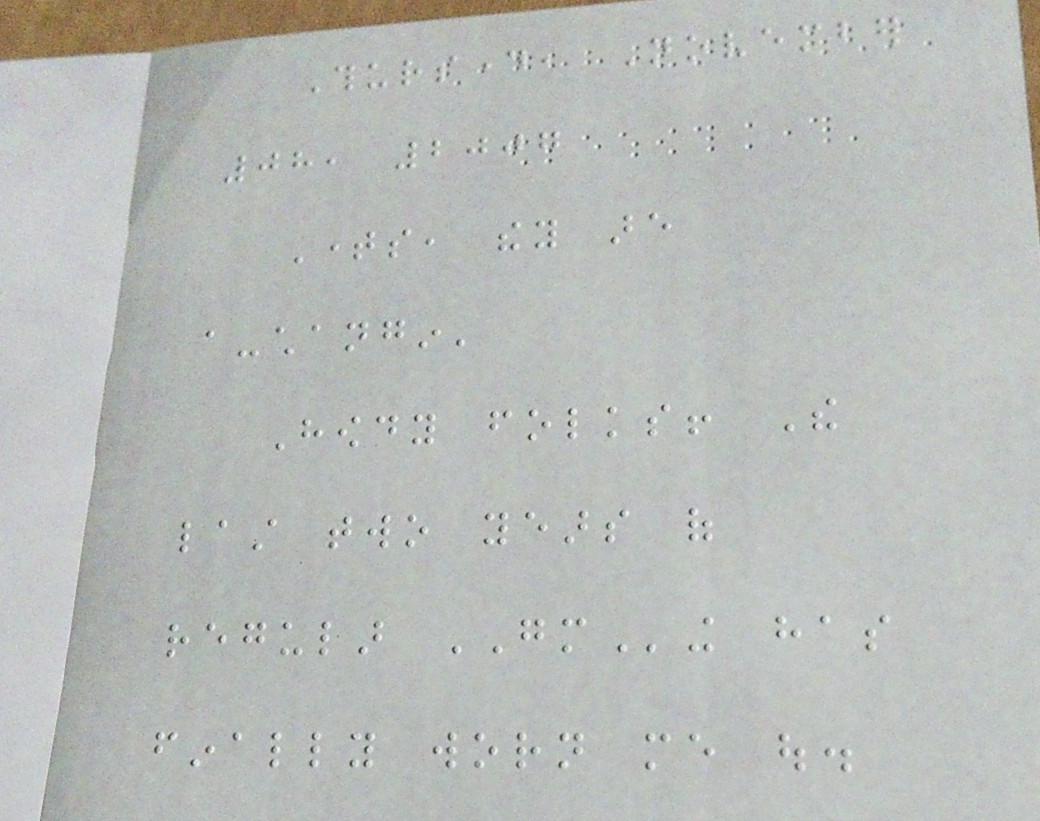Thursday, November
08, 2007
Times, they are
a-changin'
Howdy folks! The
last two years of
regular GMing has
finally worn me out.
